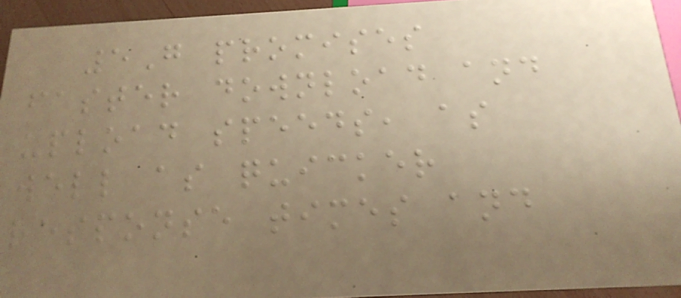5G promises
faster download and
upload speeds, as
well as quicker
response times and
